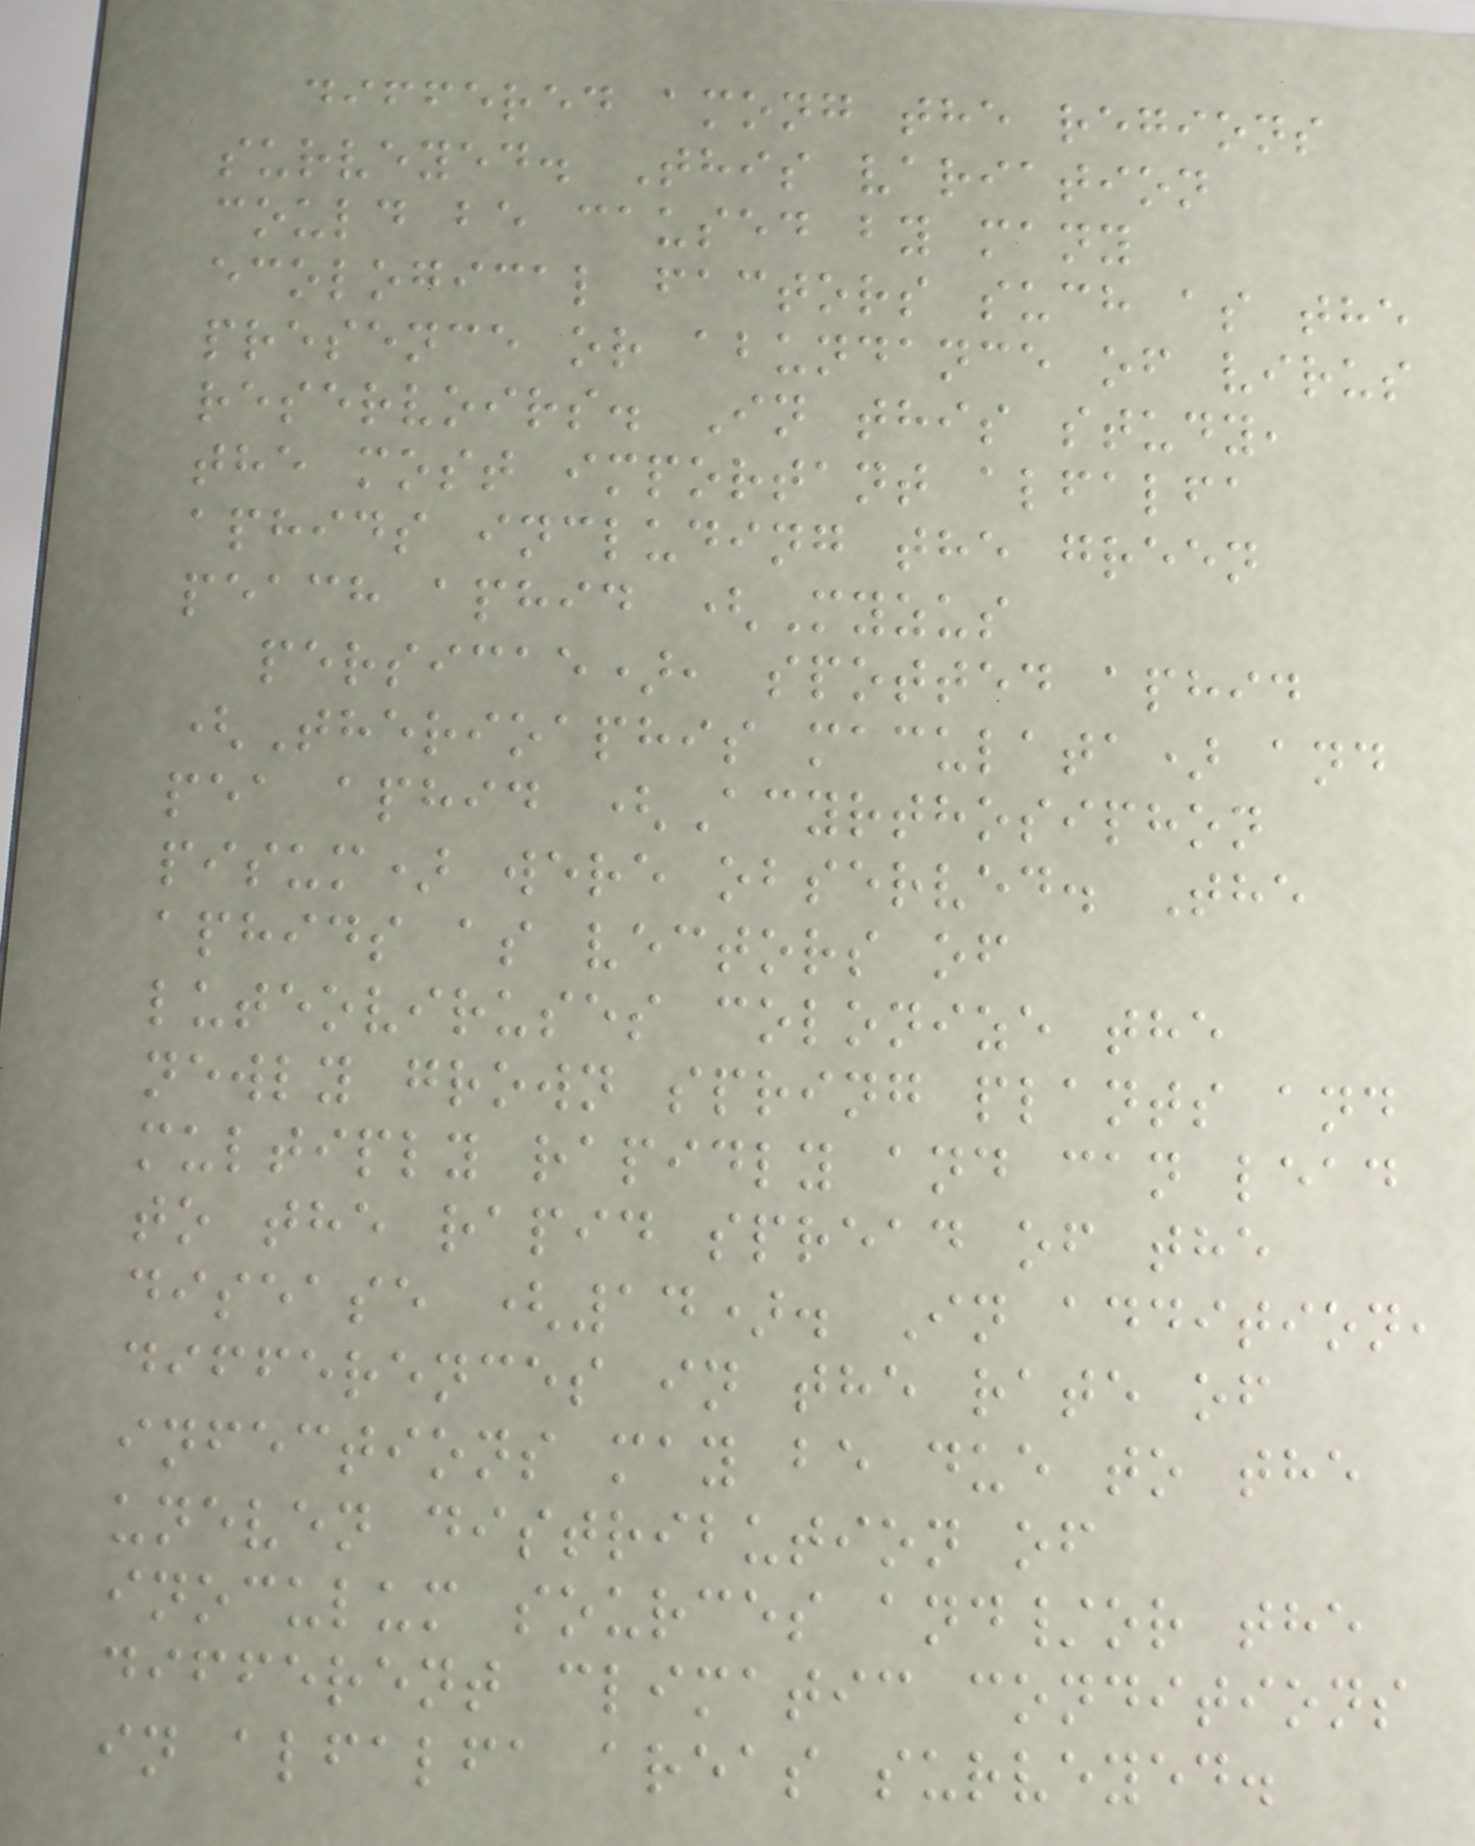differed among the regions
surveyed. This variation
could be caused by many
ecological factors such as the
presence or abundance of virus
reservoirs. In this study,
the most important alfalfa
aphids including the green
peach aphid (Myzus
persicae), spotted aphid
(Therioaphis maculata) and
pea aphid (Acyrthosiphon
pisum) were observed. The
aphids as vectors of
luteoviruses colonize the
newly grown spring plants and
multiply rapidly and can lead
to the rapid spread of the
disease (14). In addition,
differences in the rate of
infections may be due to the
uneven distribution of
inoculum sources and/or the
different climatic conditions
in alfalfa areas surveyed.
